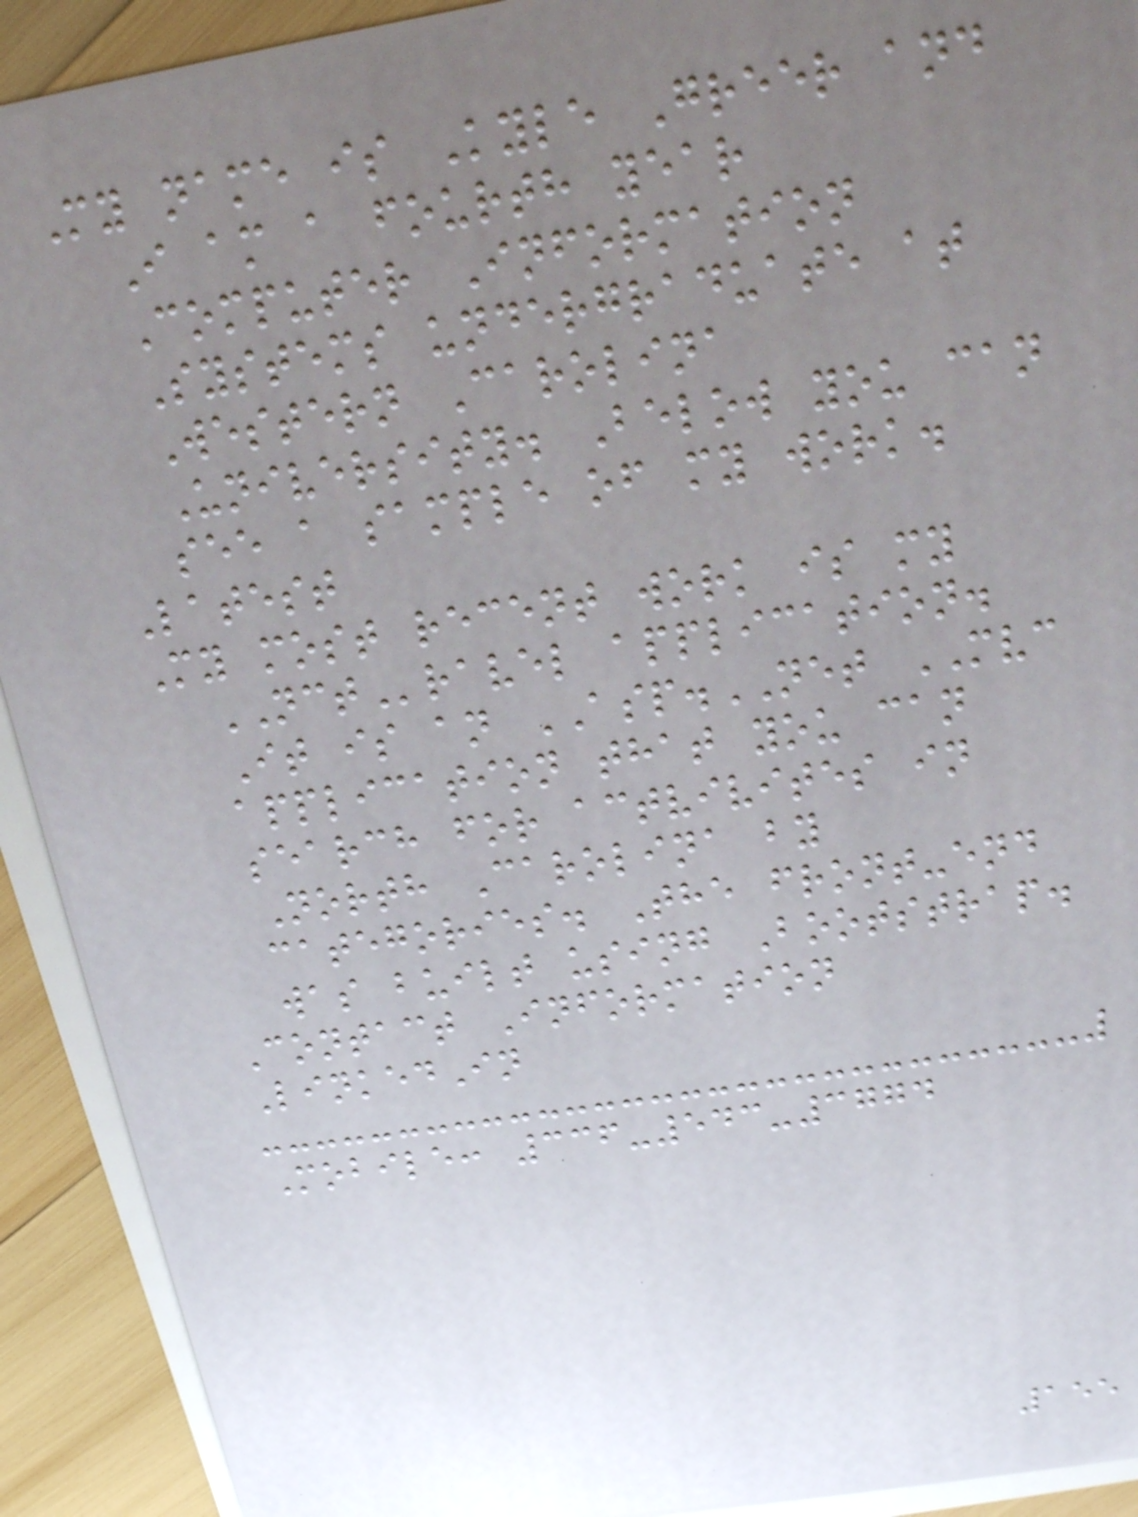My name is Kyle Greer and
I am a fourth year
Computer Information
Systems undergraduate at
Western Carolina
University. Below you can
see a sample of my work.
Latest
My most recent work is my
NCTravel application.
It is an ASP.NET MVC
application that you can
search for actvivites in
North Carolina by
categories. The front-end
was built using Bootstrap.
Contact Information
LinkedIn
Mobile: 336-543-3774
155
